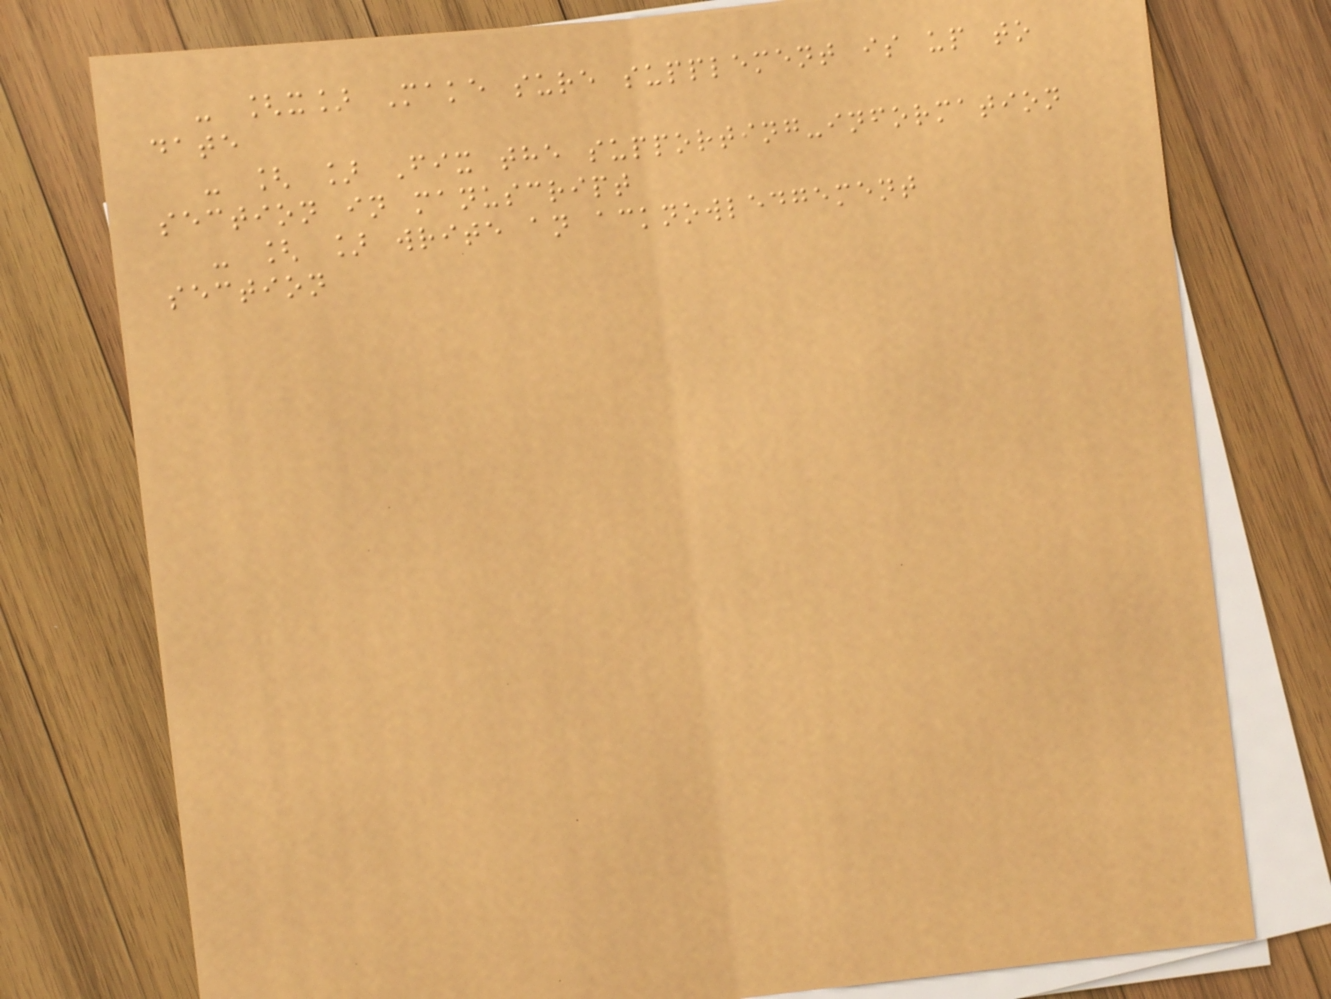- [x] Make sure supplement is up to
date
- [ ] Fix the supporting-information
section in manuscript
- [ ] write an acknowledgement
section
